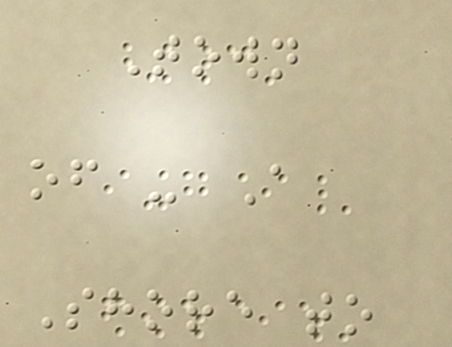Town
of - A
Shore to
